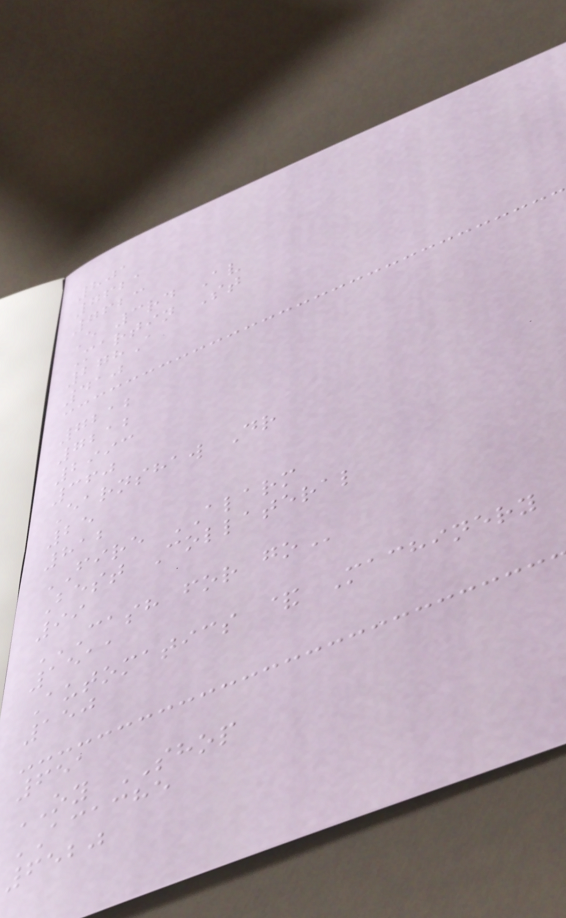801
7621
7623
E 3rd Av
Martin St
278A
410
7212
7212
2993
360
Earnshaw Dr
25
812
FIRE ALARM
Best Collateral
99
CASH FOR GO
1511
Automatics & Machinery
150
651
OY SHOP
ACACHE
6520
